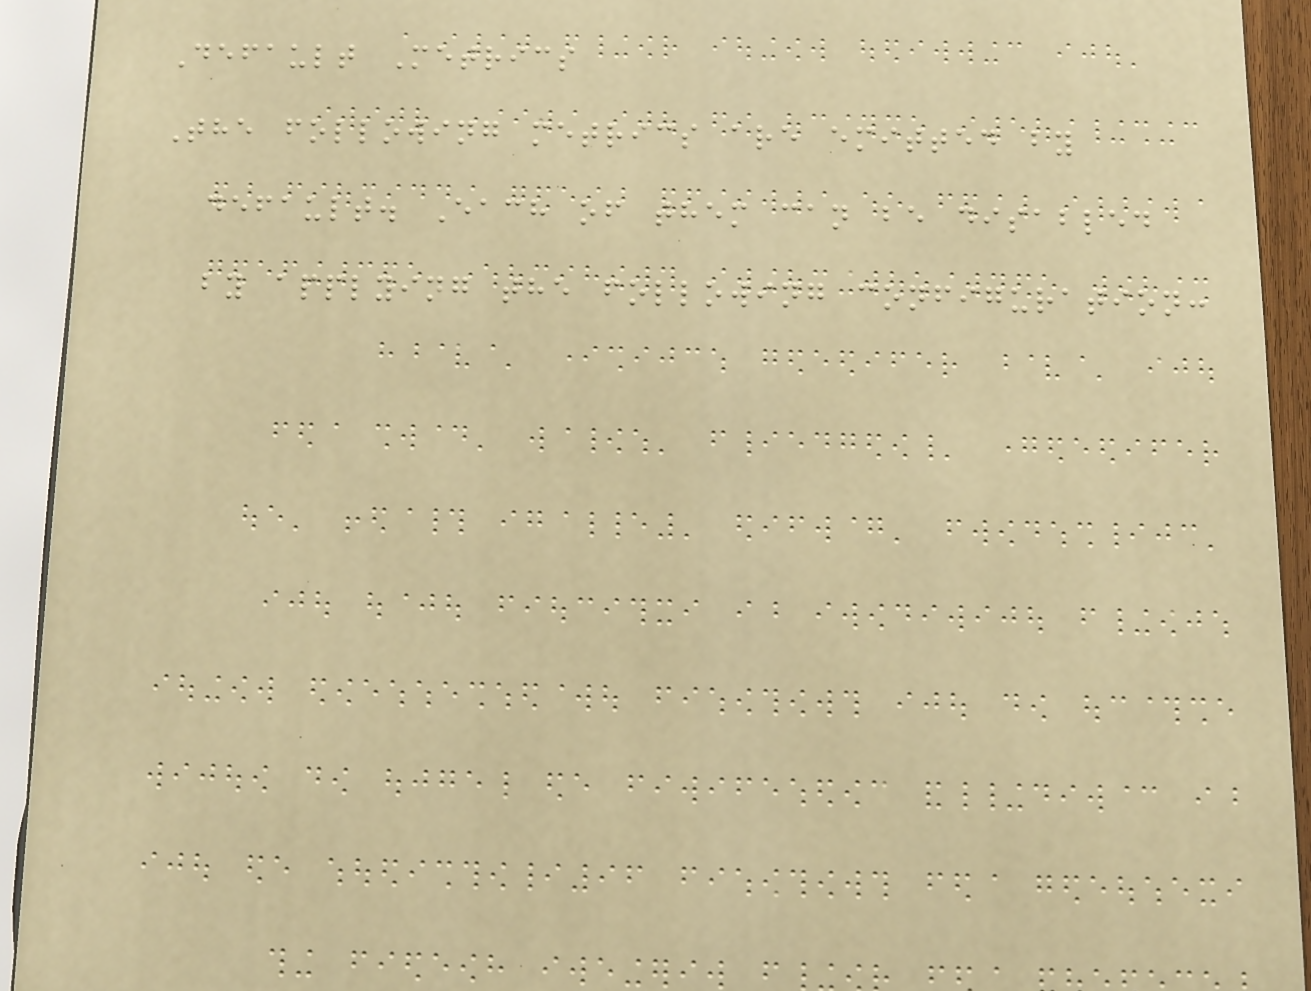Default Metrics
The following metrics are emitted by
default. Each of them can be disabled
by applying the following configuration:
